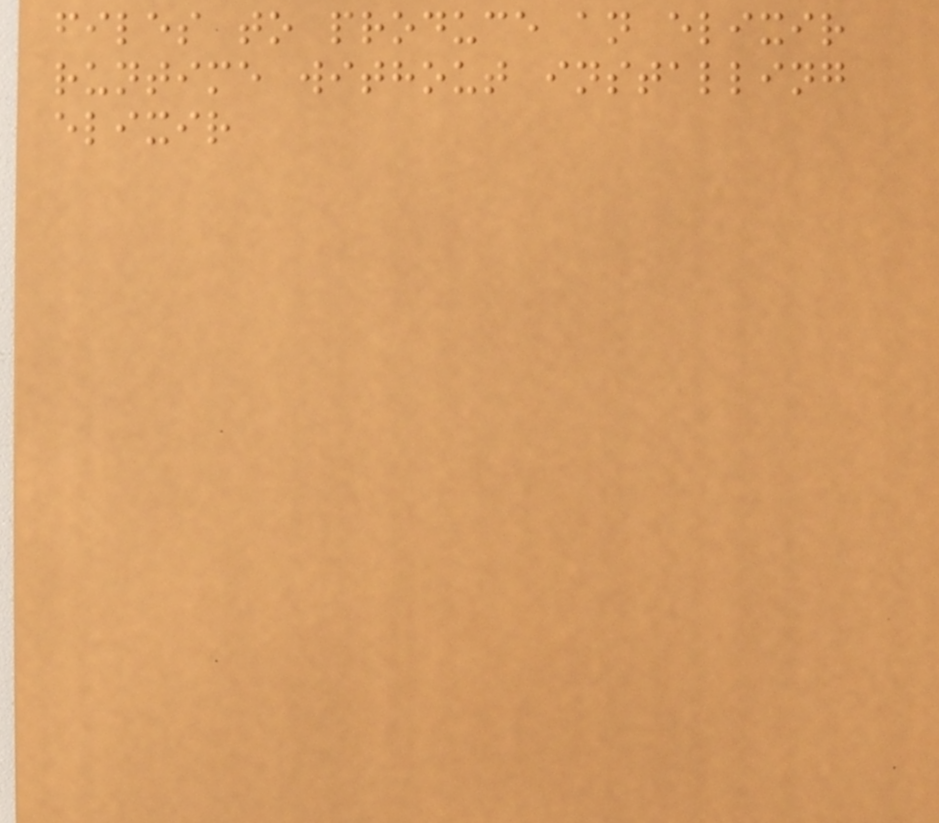files to produce an elixir
runtime without installing
elixir
